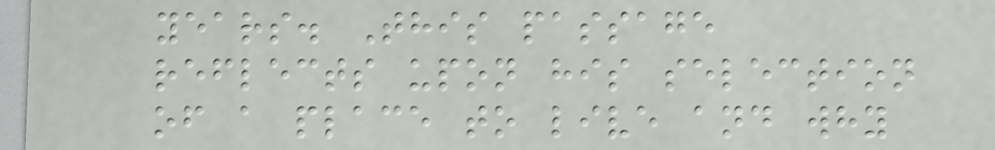years. This passage
reflects upon his selection
of a place to live and why
